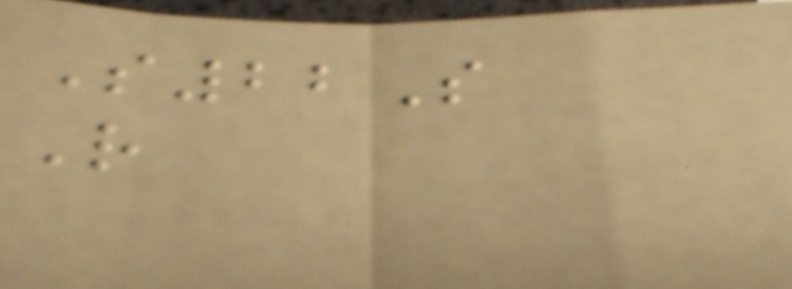S22S
R
